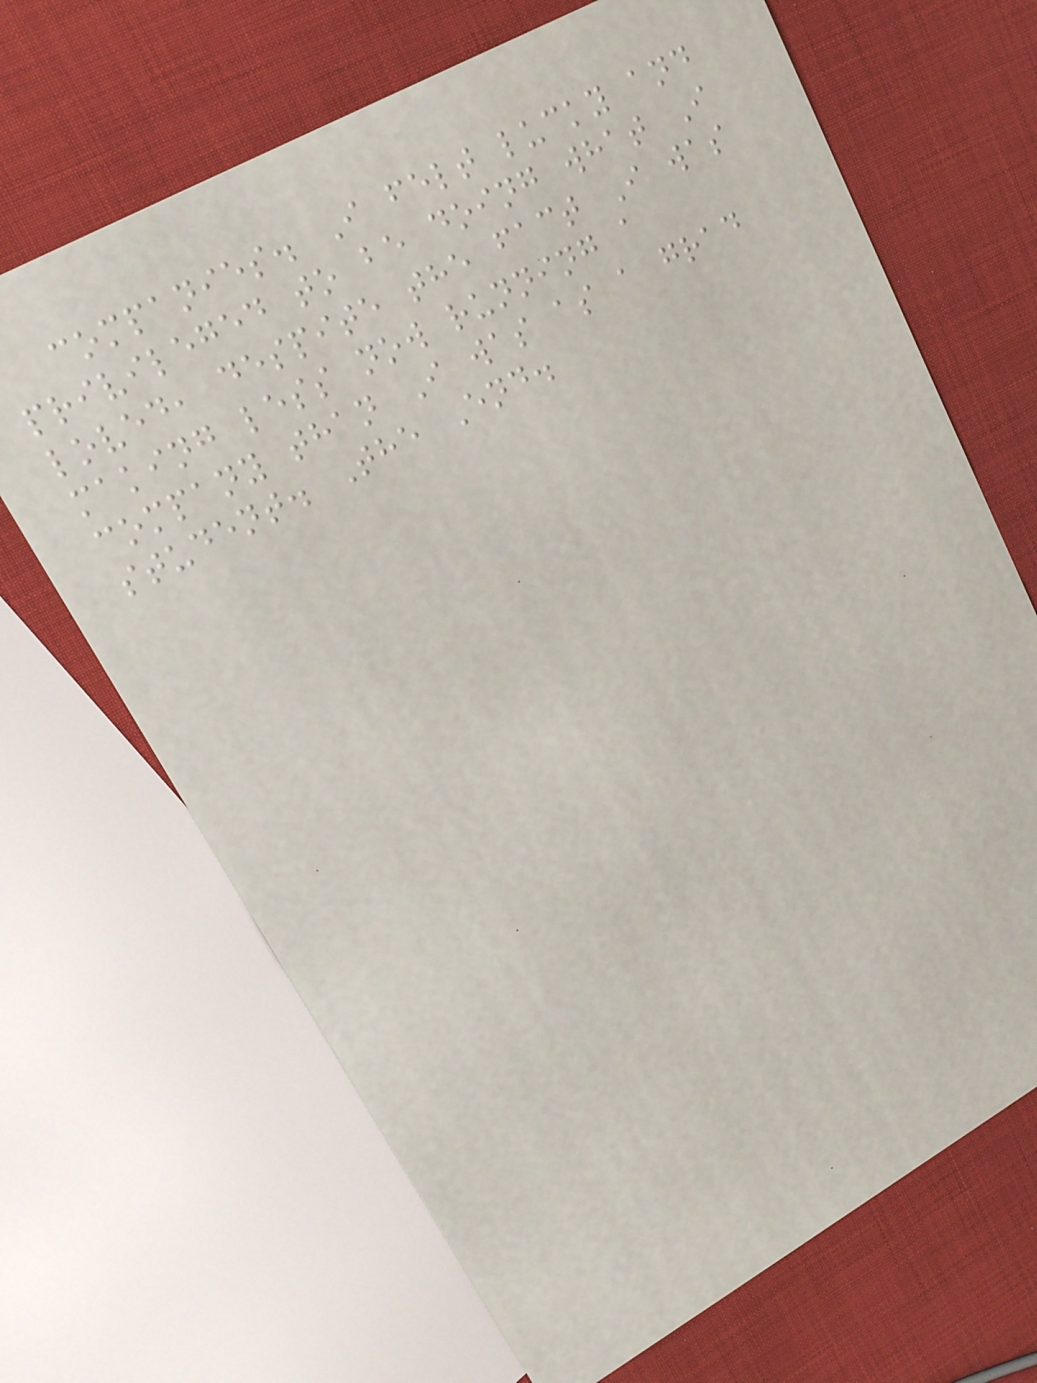companies. I felt lucky and
privileged to be doing what I
loved, despite the fact I was
making less now running a
company than I was as a grad
student. The End.
